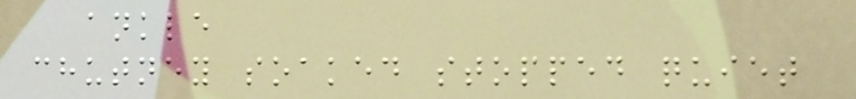ankle
chutney soaked stopped quiet
